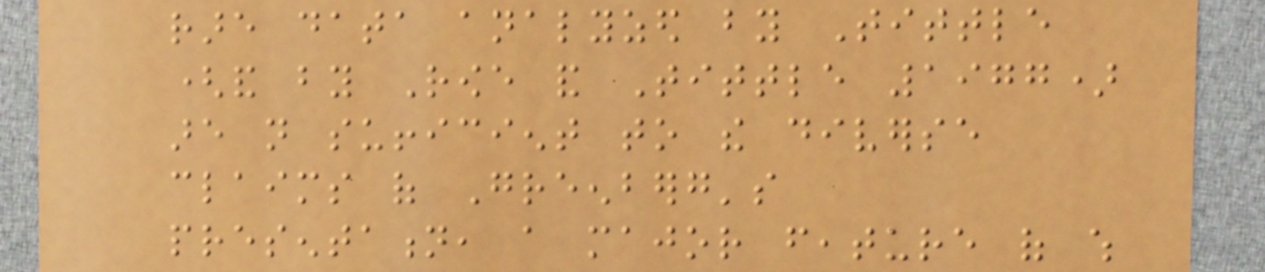rare data analyzed by Tittle
(and by Rowe and Tittle 1977)
are not sufficient to the diverse
claims of Greenberg's
presentation, a major feature of which
